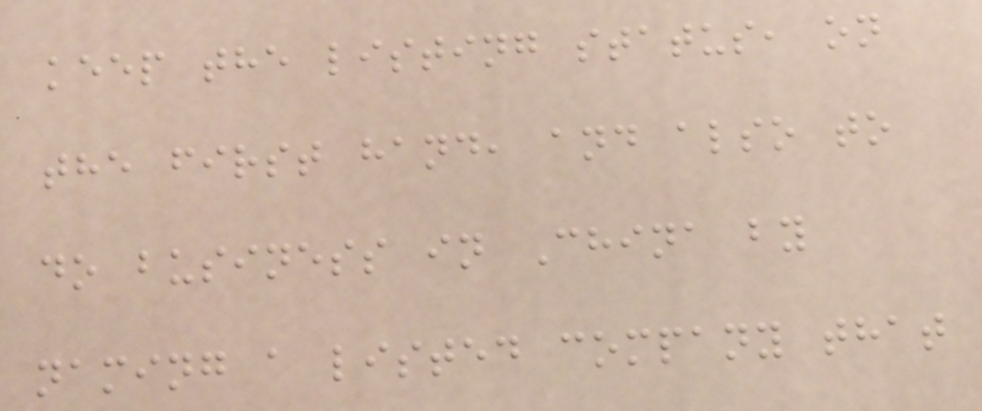keep the listing status, on
the first hand, and also to
do business in China by
naming a listed company that
